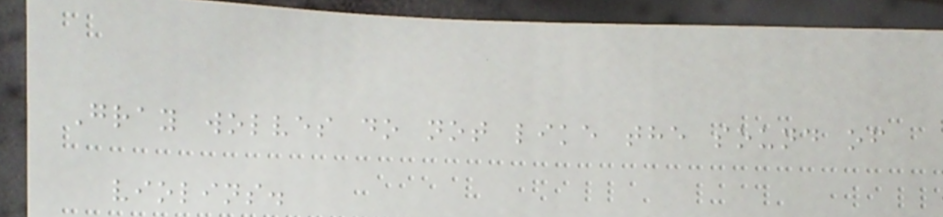Gray wolves do not like the sound of
violins.
